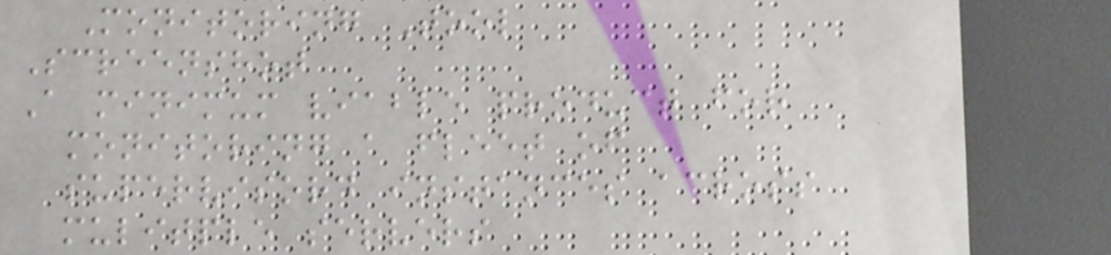Monitoring Tool
Screenshot
A minimum viable product for
monitoring a fleet of
supervisord instances across
mulitple servers
